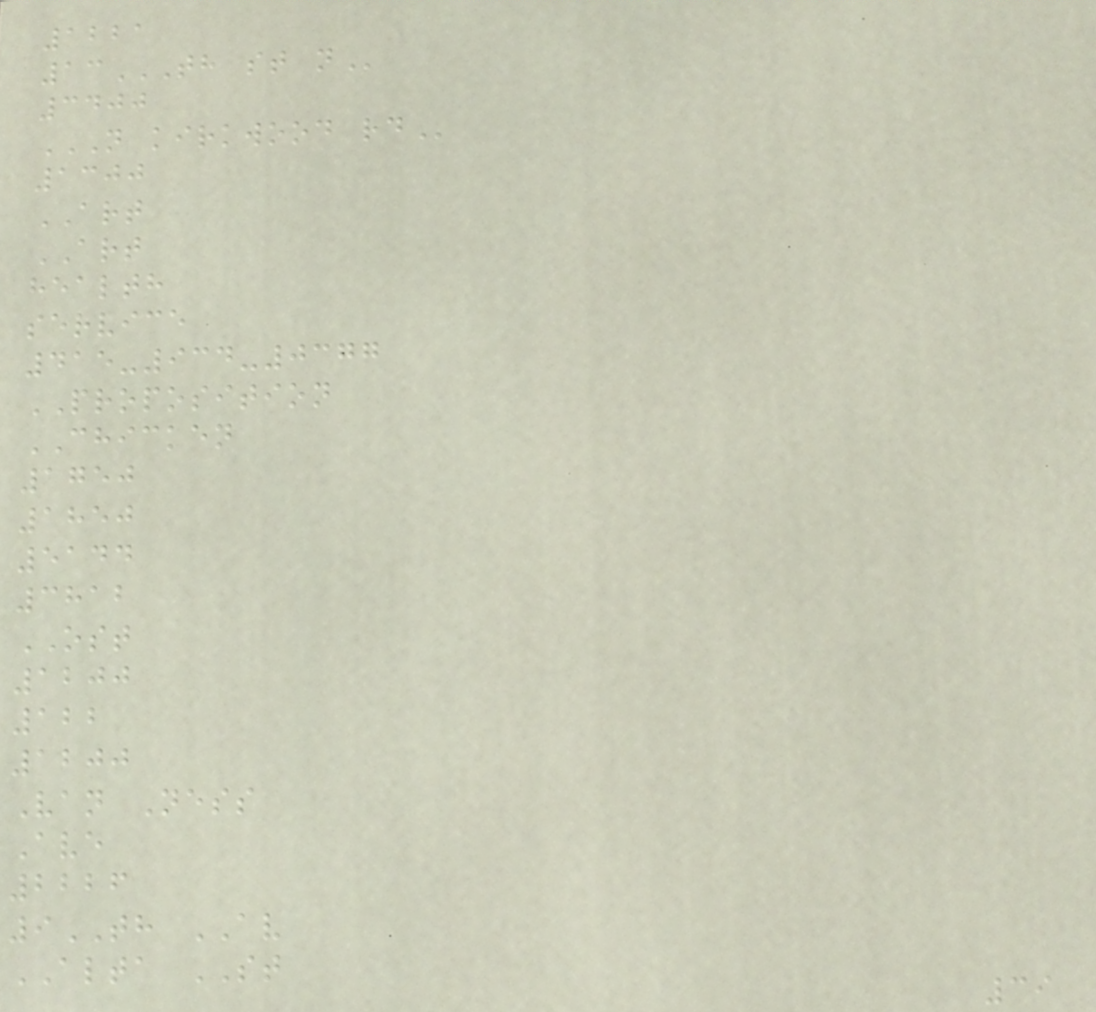1221
13TH ST N
3400
N KIRKWOOD RD
1300
ART
ART
health
service
415-934-0377
PROPOSITION
CHICKEN
1750
1850
5144
3812
OST
1200
122
1200
Van Ness
Ave
2226
9TH AV
ALTA ST
39
